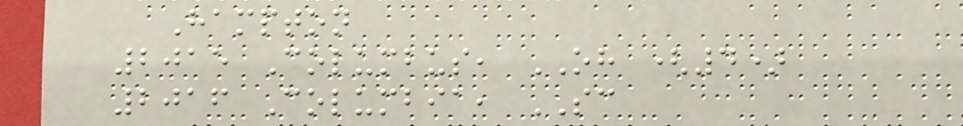Hampton
2015 Columbus, OH (4)
2016 Columbia, SC
